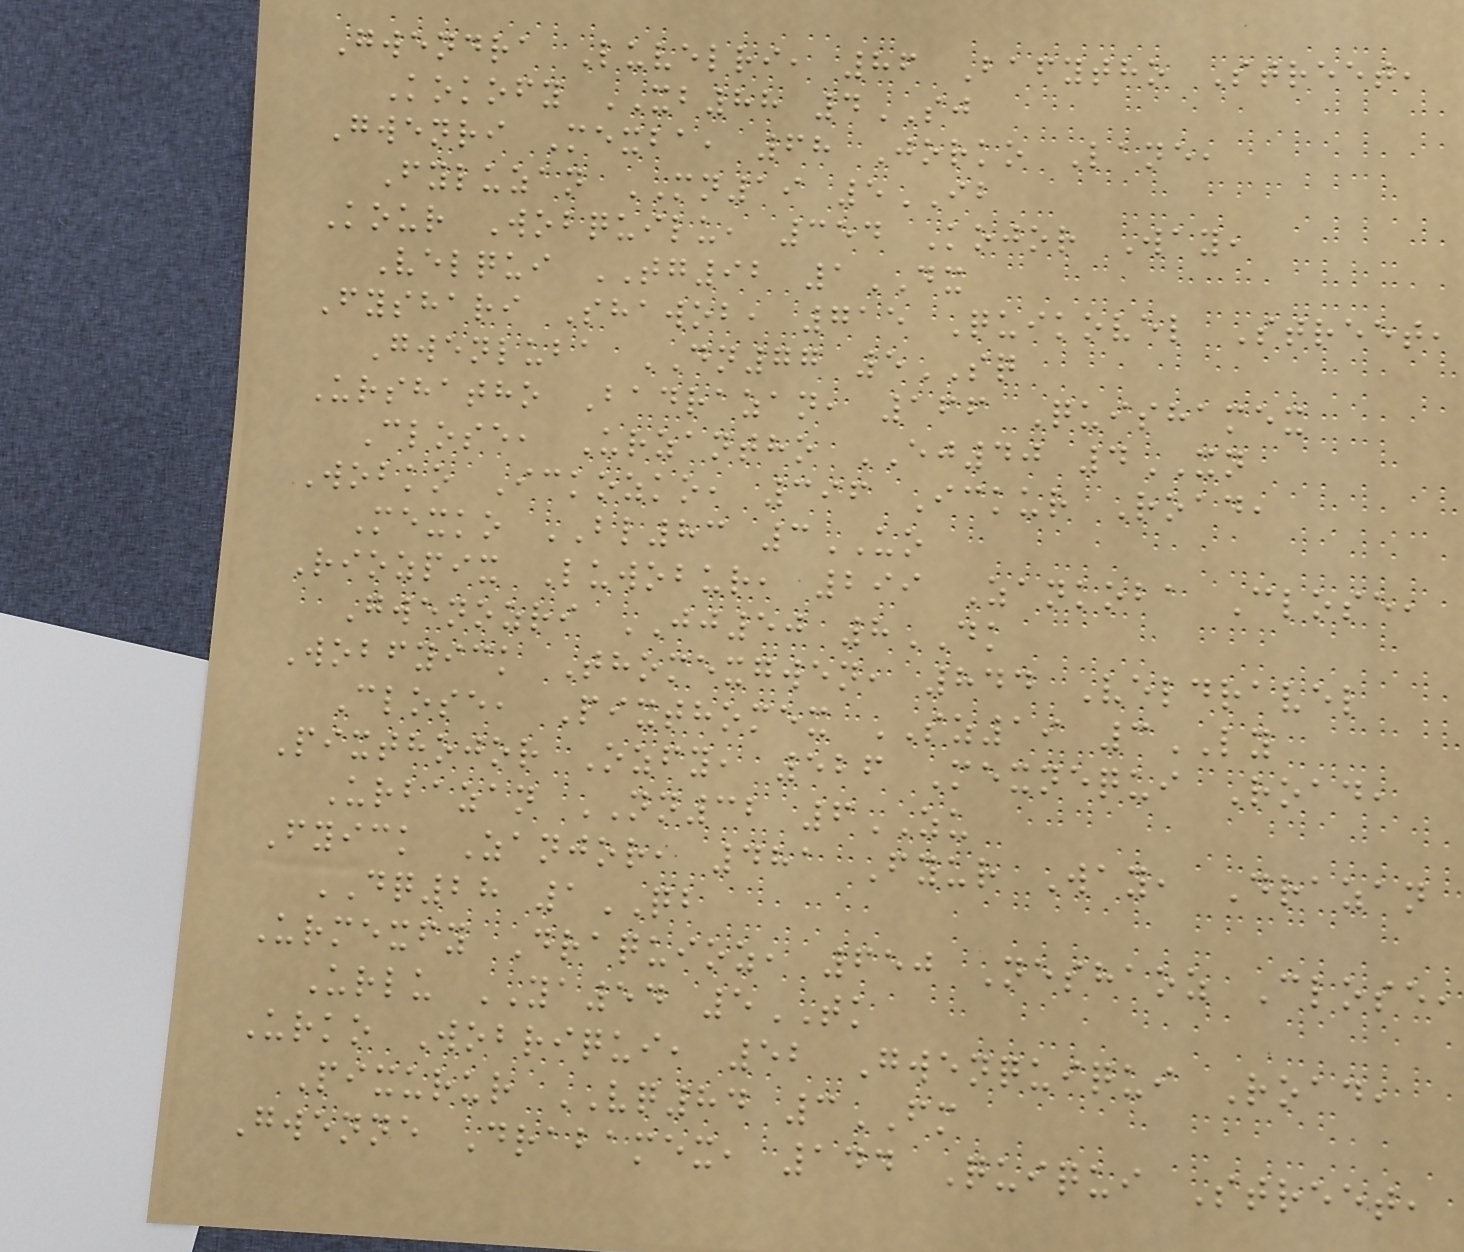Gwendra Luvelri, 86 Bafytho Street,
Kokofy XB88 4SJ
Gwenri Mexba, 68 Jorko Lane,
Fyluzan MN19 5IB
Kour Wobquilu, 354 Kojor Way,
Velqui TG92 1DX
Fyshari Shawob, 715 Quikovel Street,
Gwenluba DN77 5SQ
Urshatho Badrazan, 166 Quishamex
Close, Urzantho EJ40 4XN
Wobko Ickozko, 396 Ickur Road,
Mexko BL83 3UO
Riozpix Luwobur, 299 Zankoba Close,
Gwenozri JJ50 8DK
Wobfyick Thomexgwen, 844 Veldravel
Close, Pixthomex SZ19 3LY
Pixthojor Ozfy, 526 Mexnequi Road,
Urbazan NN32 6ZU
Fyick Zanjor, 481 Fyur Way, Drazan
DQ28 1QB
Urmexfy Draquioz, 650 Neshaoz Close,
Urlu YA54 5TK
Urko Wobriqui, 52 Gwenquiqui Road,
Pixurur VQ84 3FM
Gwenne Drabamex, 144 Quiqui Street,
